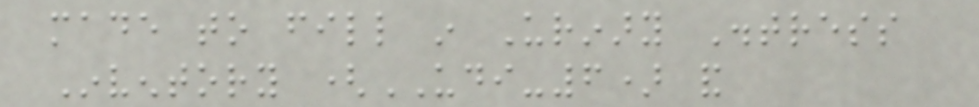made to fill in Urinary Distress
Inventory (UDI-6) and
